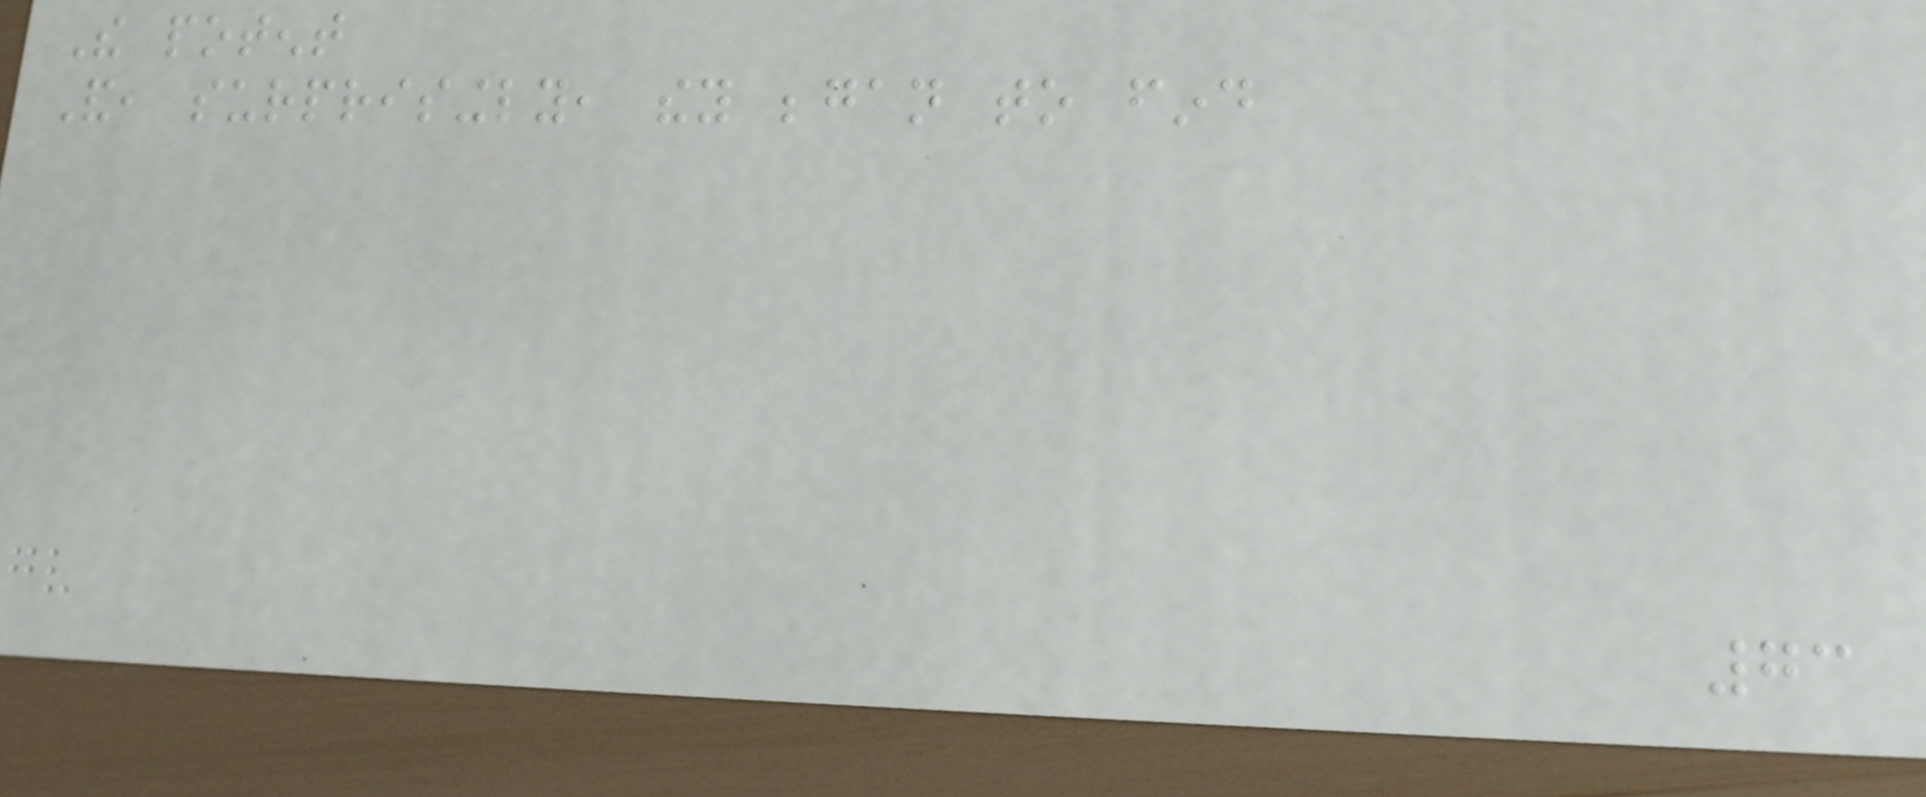The potent
And, surprisingly, they began to find
73
